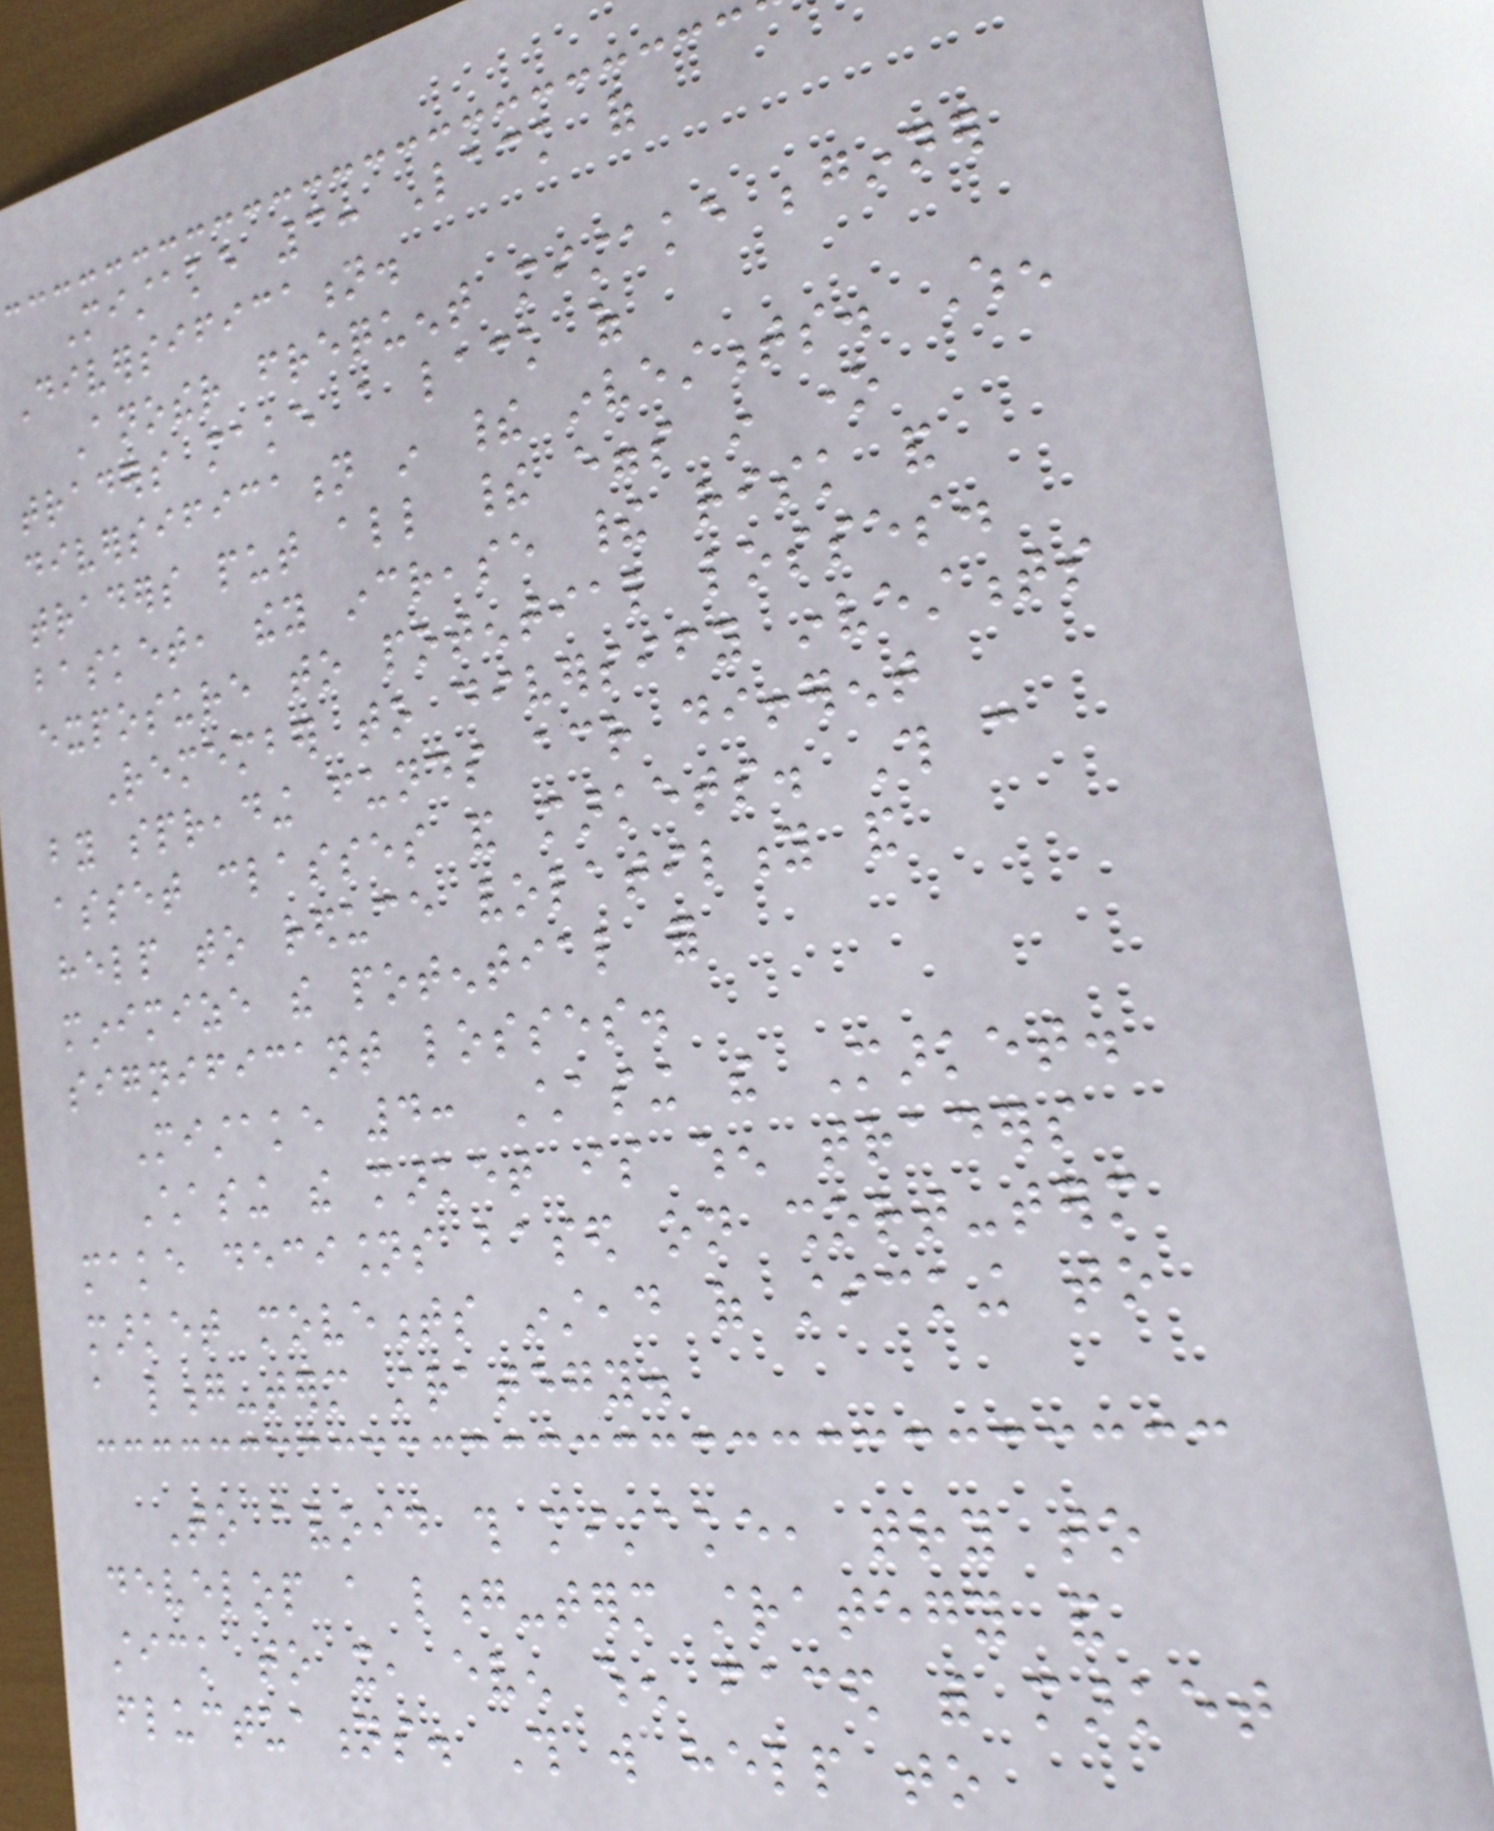Mistake 3: Lack of
Diversification.
Another frequent mistake beginner
traders make a lack of
diversification in their investments. When
traders put all their eggs in one
basket, they increase their risk and
exposure to potential losses.
Remember to diversify investments
by spreading funds across different
asset classes and markets. This can
help to reduce volatility and
minimize the potential for
significant losses.
Mistake 4: Chasing the Market.
Chasing the market is when traders
make decisions based on short-term
market movements instead of sticking to
a long-term strategy.
To avoid this mistake, try to
develop a long-term strategy and
stick to it, even when faced with market
fluctuations. This will help to
